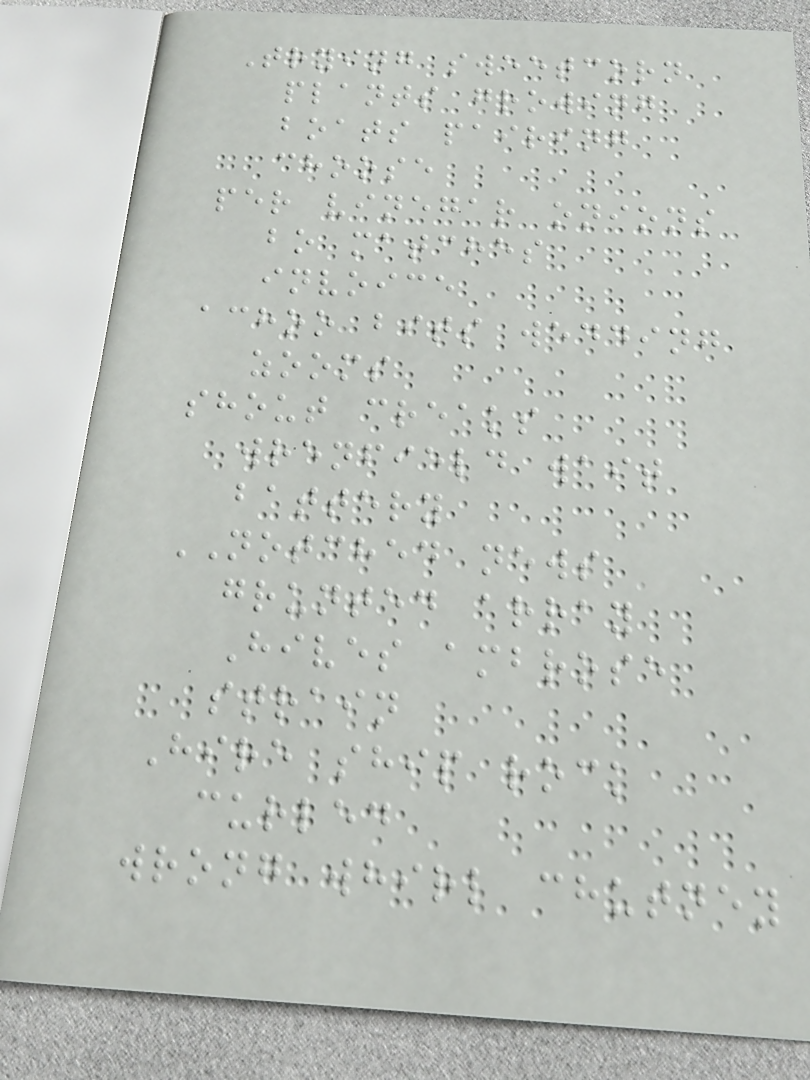Trying sweetcorn
plants growing
boats pairing
choose
per vinegar onions
bo matches
invoice
achoo bits wedding
zooms
shout creaks
wrenfield wait
battery
NOTCHED news
grunted array
Hives ambrose
strain
Hire ship rock
curled
wrong whirl chutney
